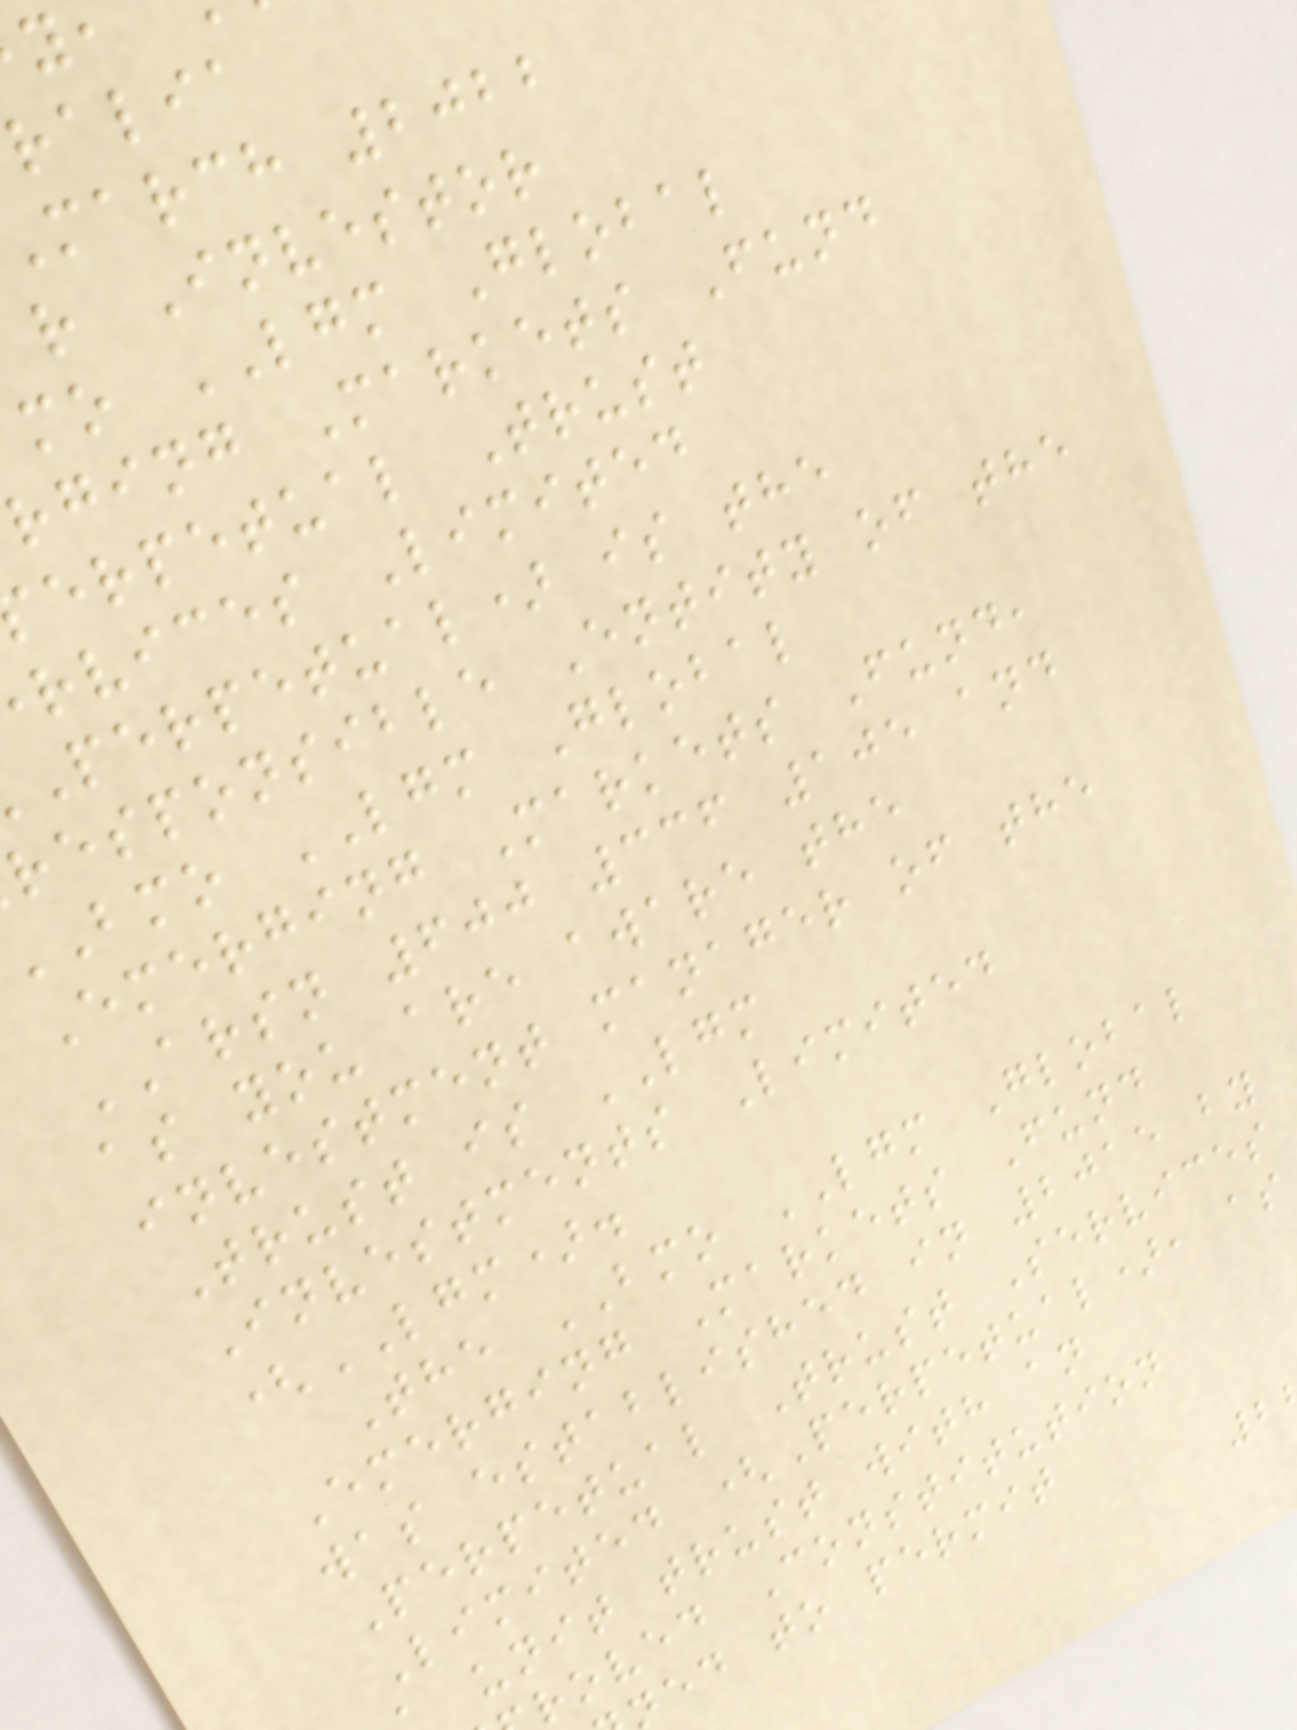ralia
march 2022
r Investor
mo LGM Global
rging Markets Fund
erpetual Trust
rvices Limited
Perpetual) is the
responsible Entity of the
bmo LGM Global
Emerging Markets Fund,
ARSN 600 336 105 and
as you are aware the
investment manager of the
Trust is LGM
Investments Limited
(LGM).
The BMO LGM Global
Emerging Markets Fund
was established in 2015 by
Perpetual Trust Services
Limited (Perpetual), as
unit trust with an
roved Constitution
ed to permit
